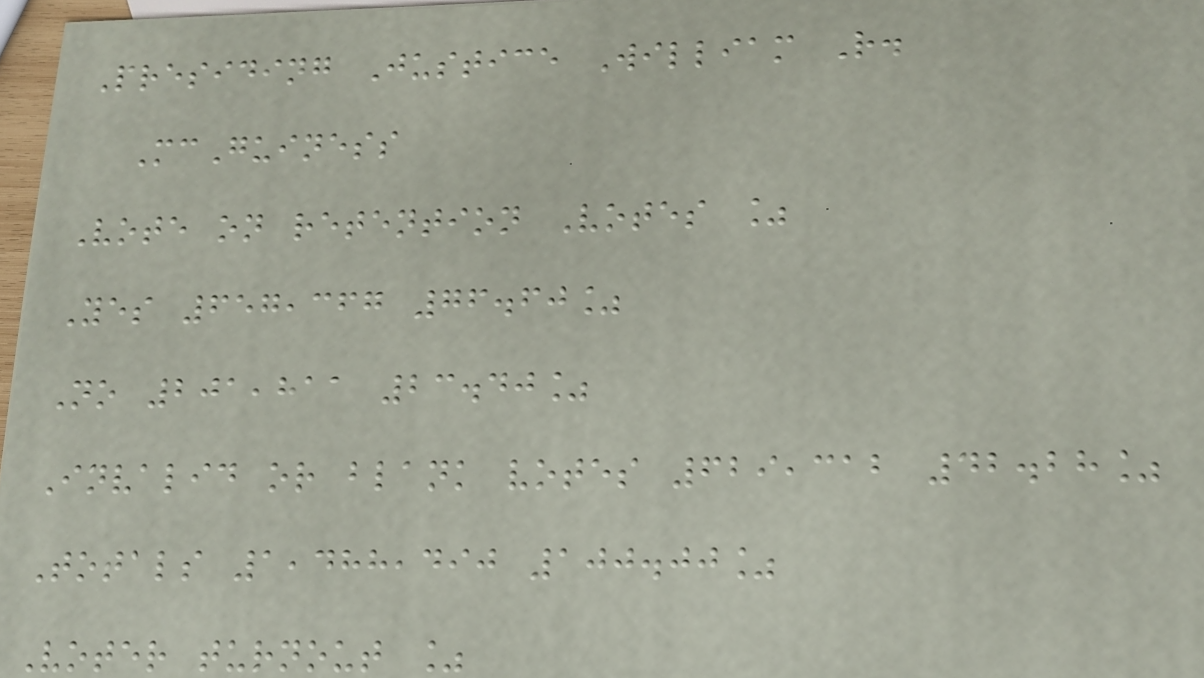Presiding Justice William R.
McGuiness
Vote on retention Votes %
Yes 657,367 76.60%
No 201,811 23.40%
Invalid or blank votes 629,312 42.28%
Totals 1,488,490 100.00%
Voter turnout %
